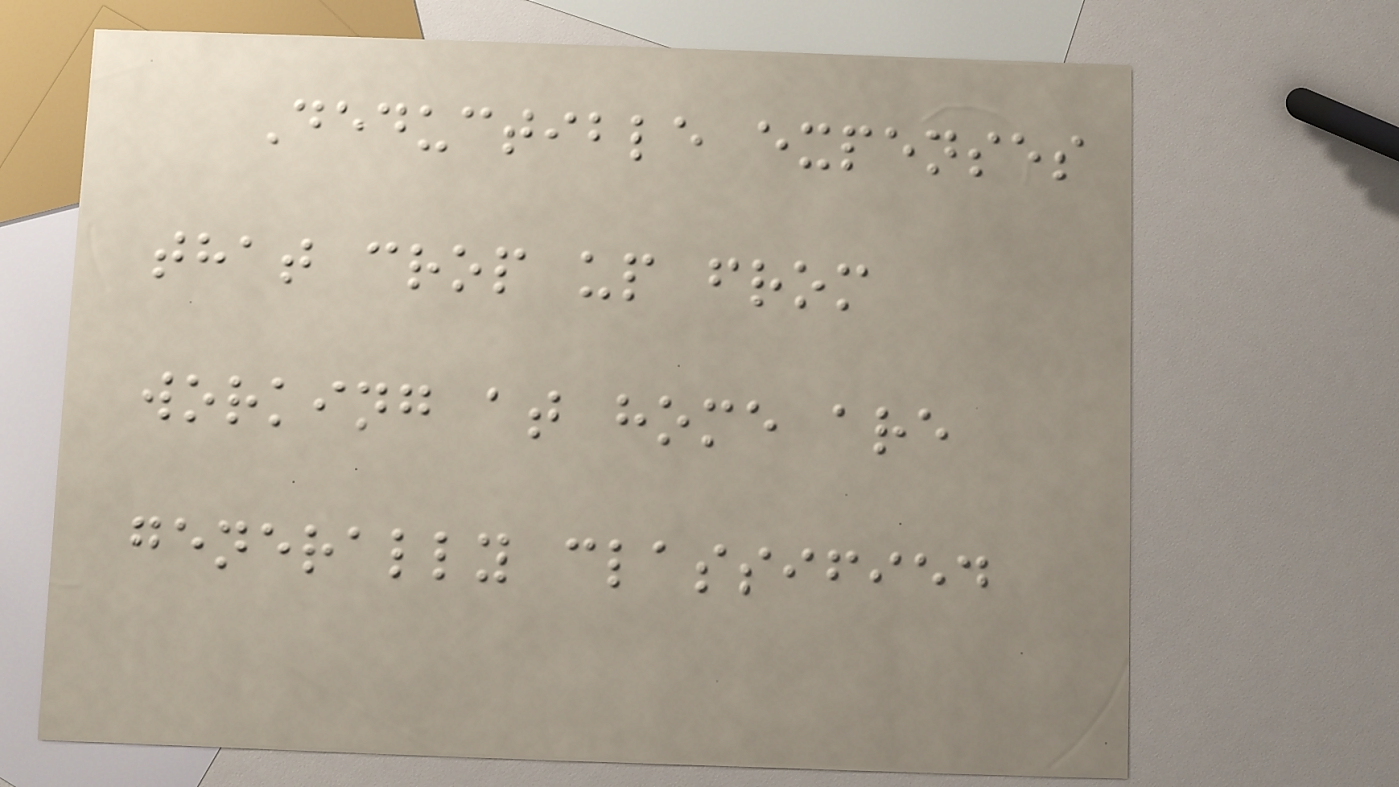Deductible expenses
that crop up from
working at home are
generally classified
